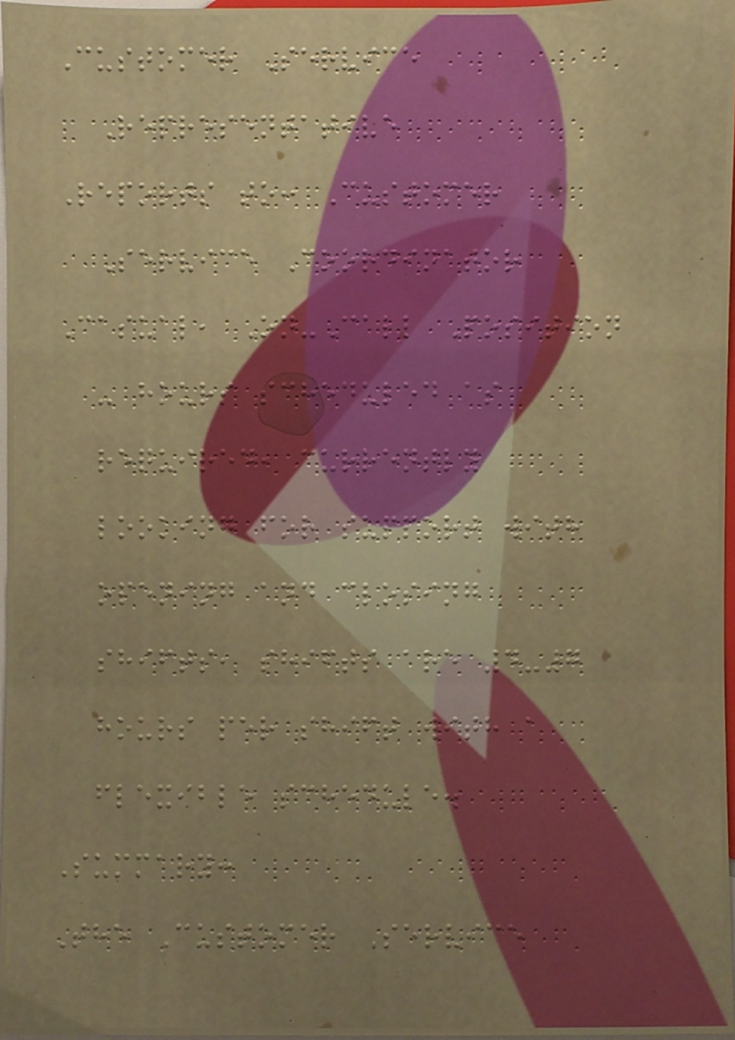Customer Service
Representative
Reports to: Customer
Service Coordinator
Casual, On-Call Position
- hours scheduled as
required, currently
looking for support with
opening and closing
shifts, shifts are 4-7
hours per shift with a
flexible schedule.
Summary:
The Customer Service
